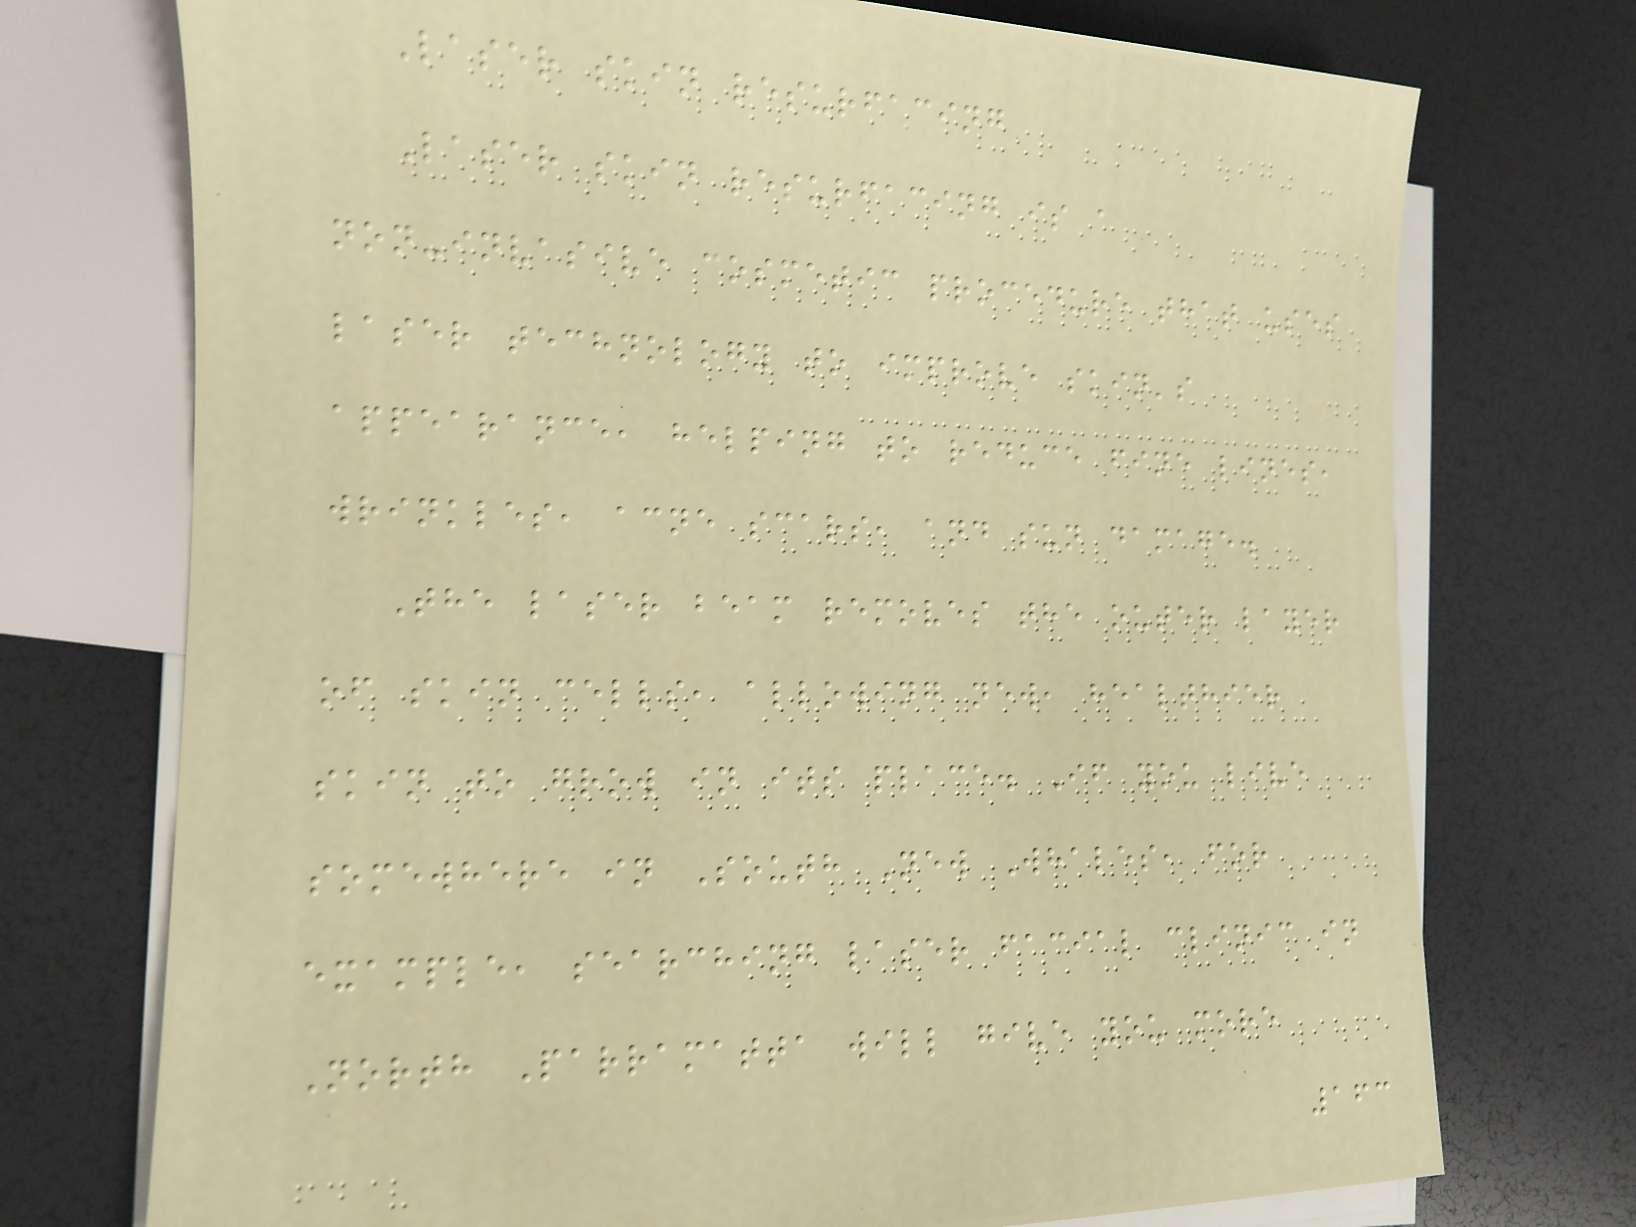Laser skin resurfacing
Laser skin resurfacing is a
non-invasive cosmetic procedure that uses
laser technology to improve skin's
appearance, helping to reduce fine lines,
wrinkles, acne scars, and sun damage.
The laser beam removes the outer layer
of skin cells, allowing new, healthier
skin to grow in its place. If you live
somewhere in South New Whales, for
example, searching laser facial clinic in
North Parramatta will give you more
163
